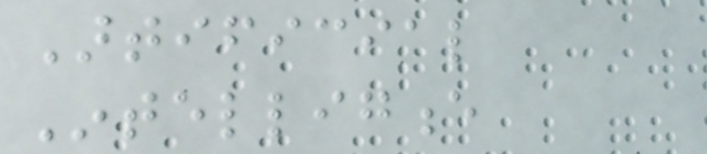Artificial
Intelligence
